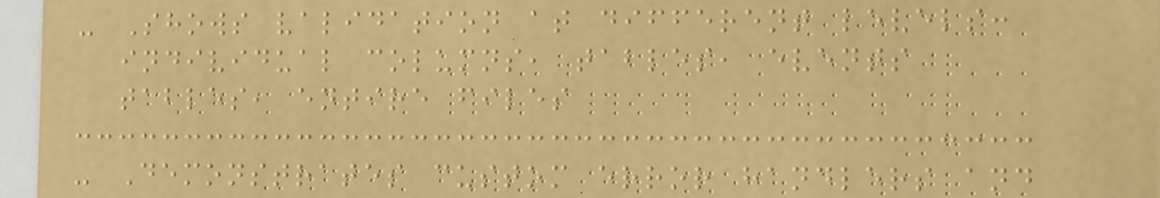- Shows validation at different levels:
individual columns, tables, events
tables, entire files
- Demonstrates custom error handlers and
